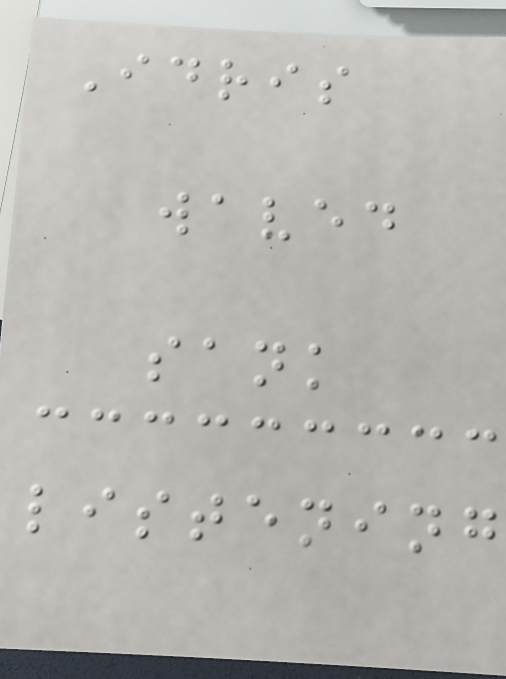Idris
waved
sank
listening
